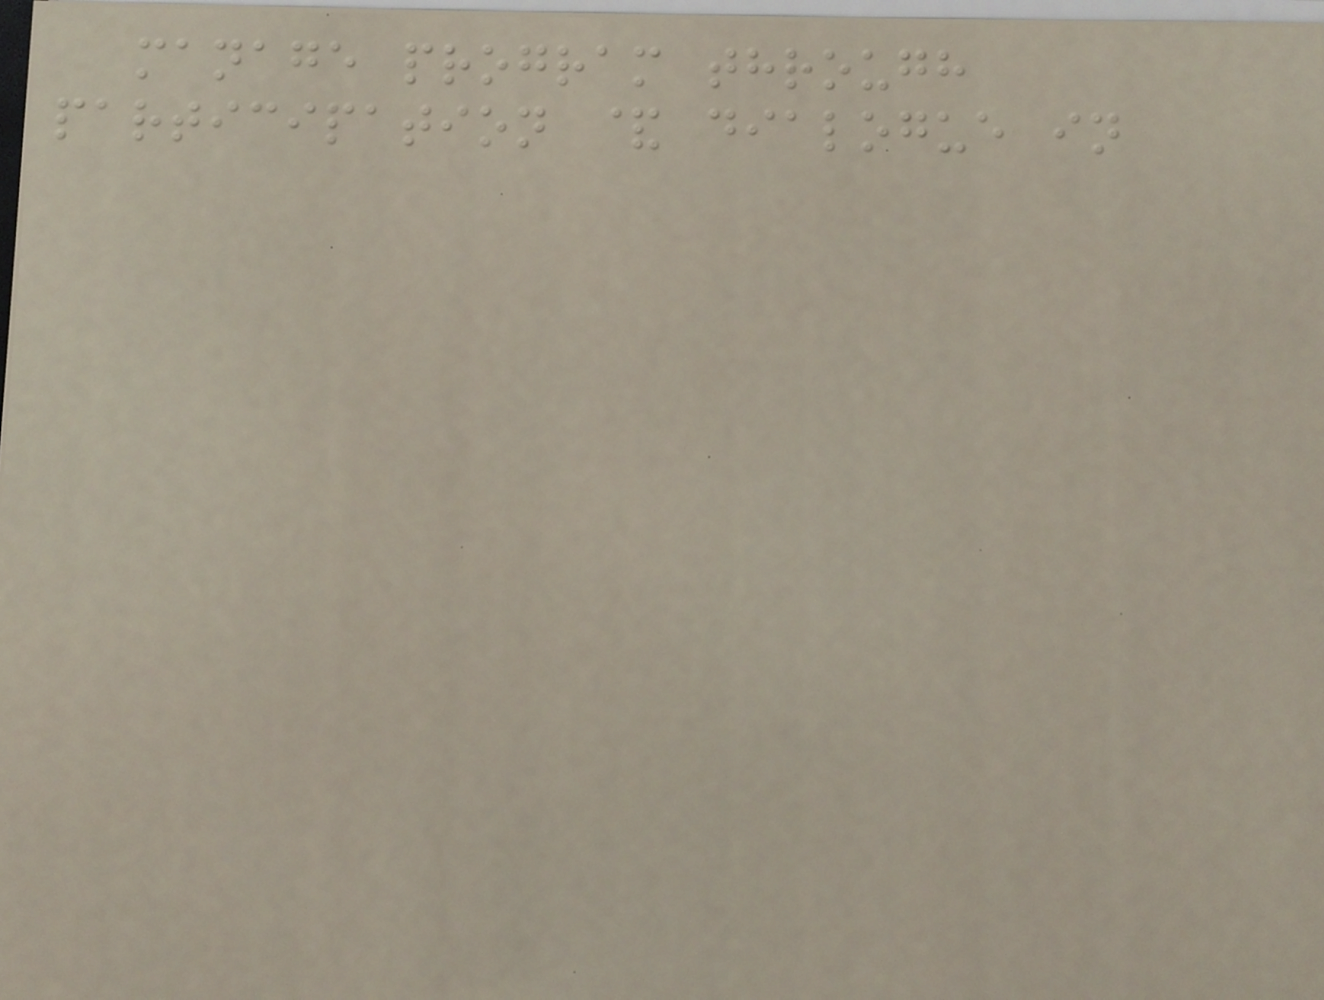manage program through
participation & dialogue in
